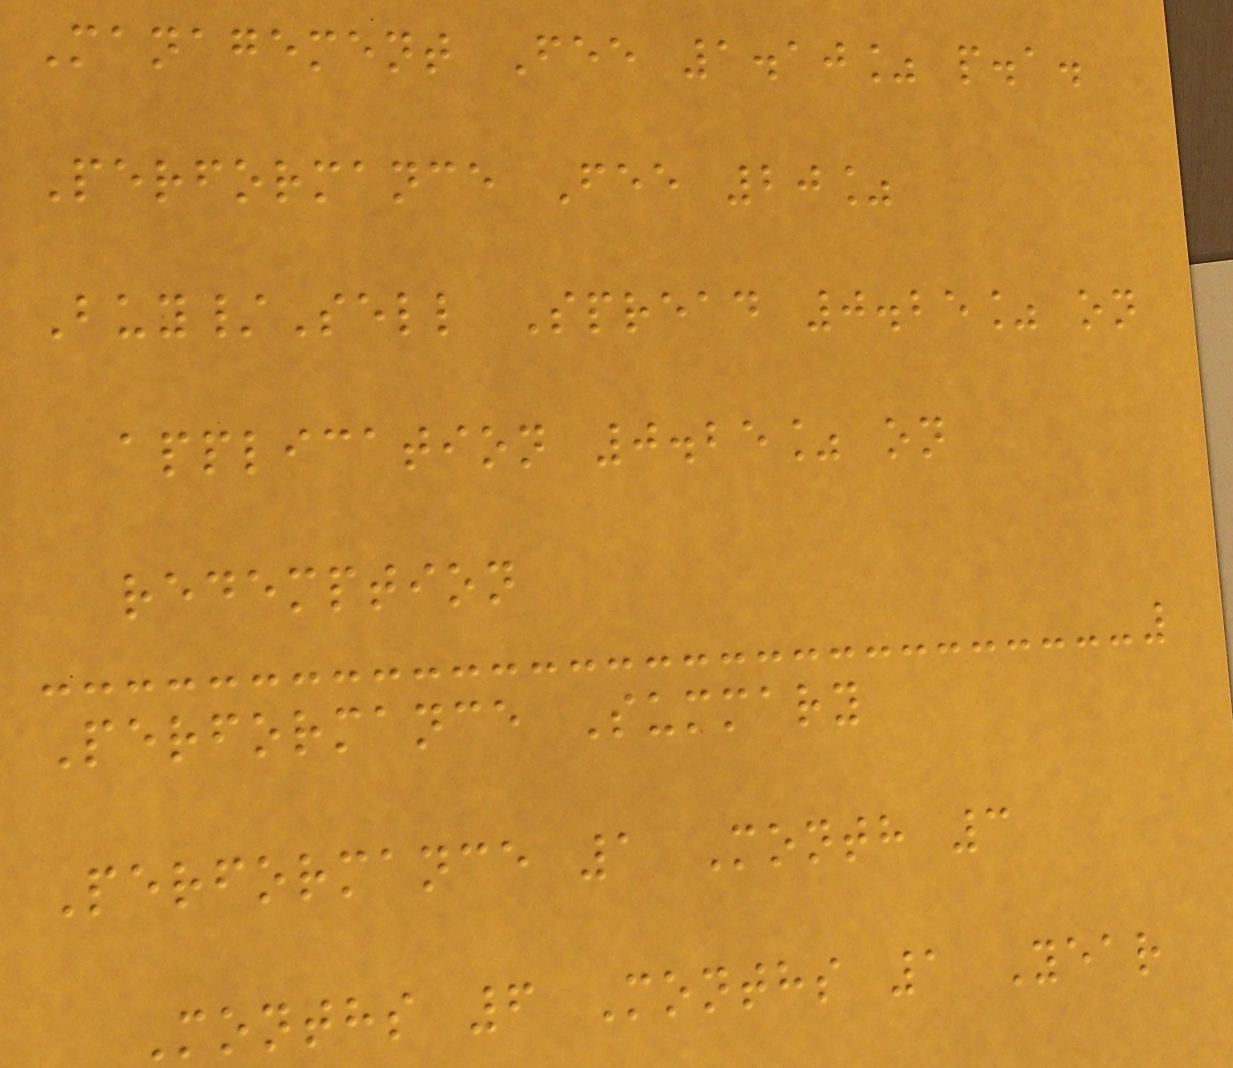Management Fee 1.10% p.a.
Performance Fee 20%
Buy/Sell Spread 0.25% on
application 0.25% on
redemption
Performance Summary
Performance 1 Month 3
Months 6 Months 1 Year
